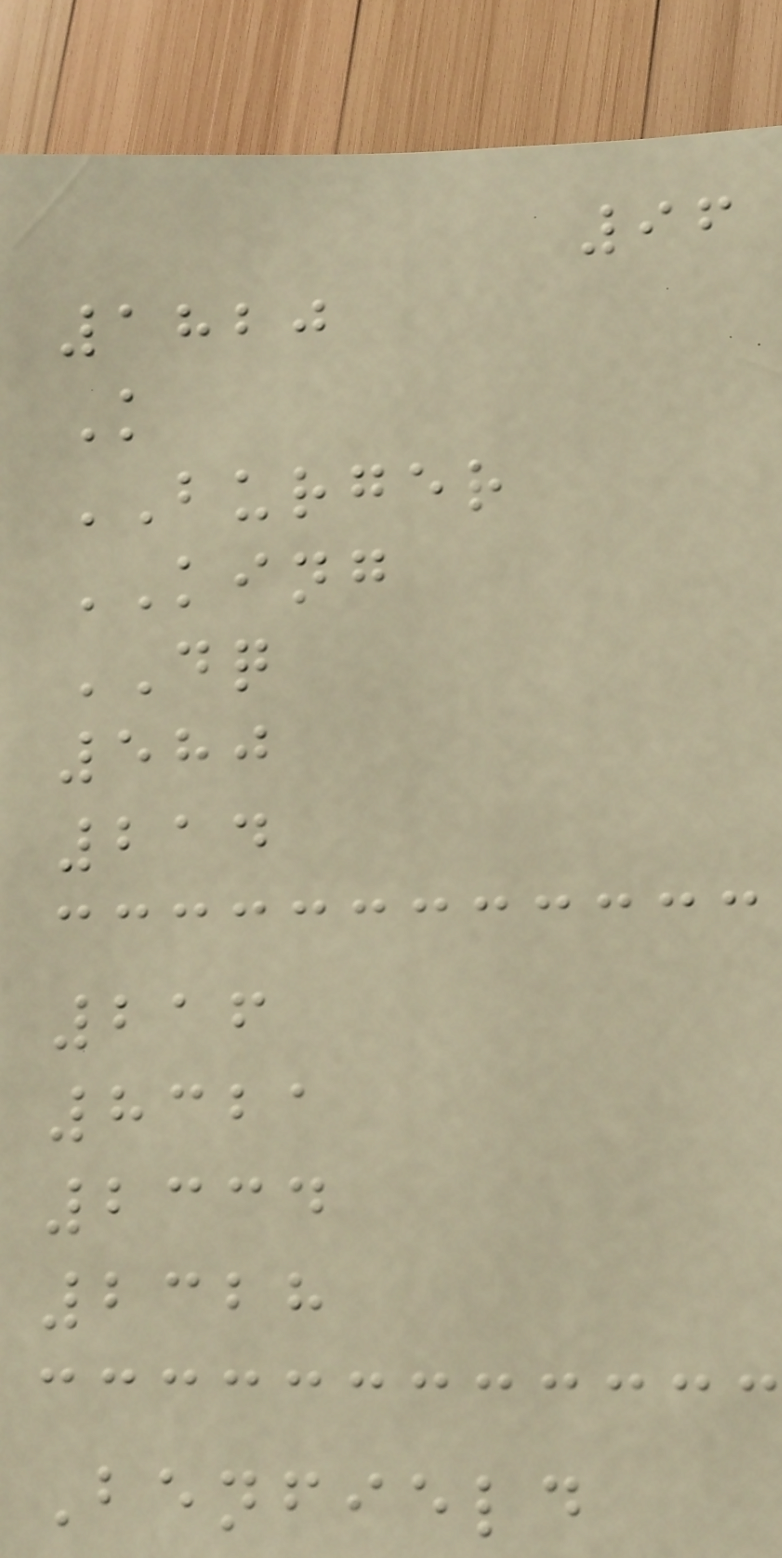96
1820
K
BURGER
KING
DQ
580
214
216
8321
2334
2328
Benfield
